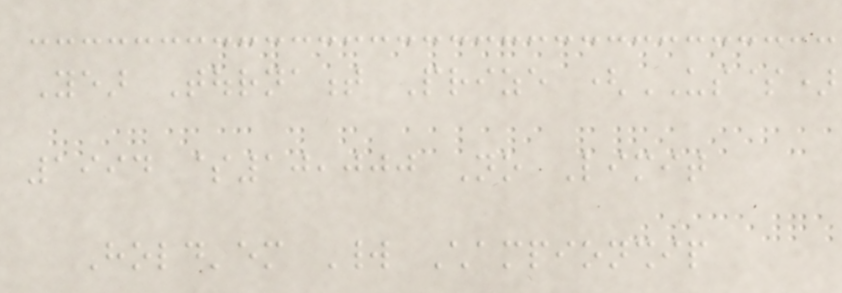Year Tournament Prize (US$)
1994 $10,000 No Limit
Hold'em World Championship
